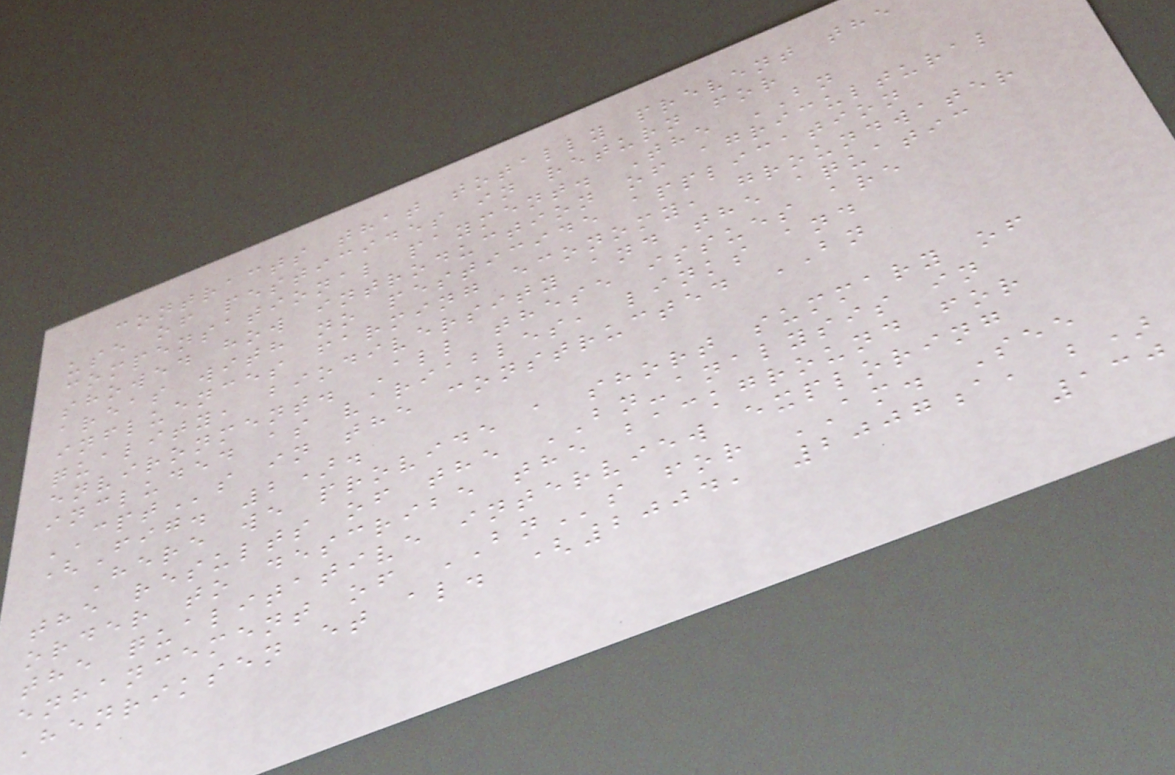contracts that totally prevent the
use of pesticides in return for
compensational payment. The BN
showed how introduction of agricultural
areas with no pesticide application
influences farming economy, groundwater
quality, biodiversity and the aquatic
environment. All these issues are
included as variables, links and
CPTs in the constructed BN
(Fig. 2).
Here we provide a short summary of
the results of the BN-analysis in
order to describe the background for
the qualitative interview exploring
enhancement of BNs for AM. See
Henriksen et al. (2004, 2007a, b)
130
